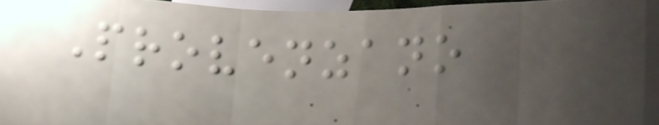Provenzano
